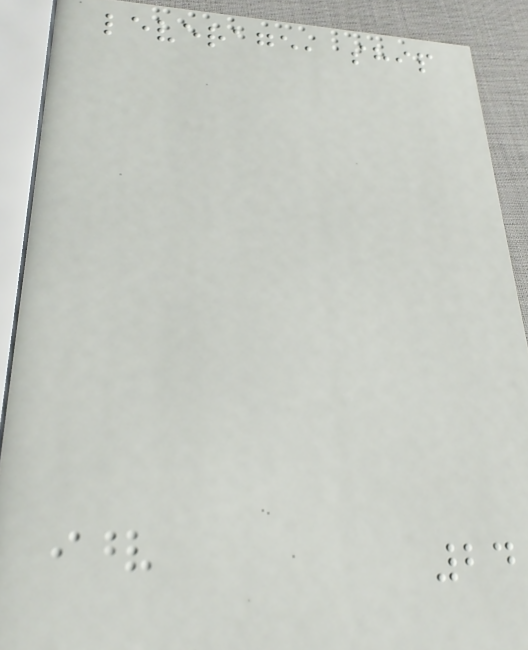leverage, ship
24
